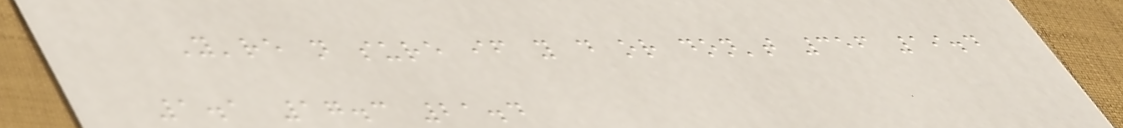You're not sure if you do or don't 356 19.4
1.1 17.3 21.4
